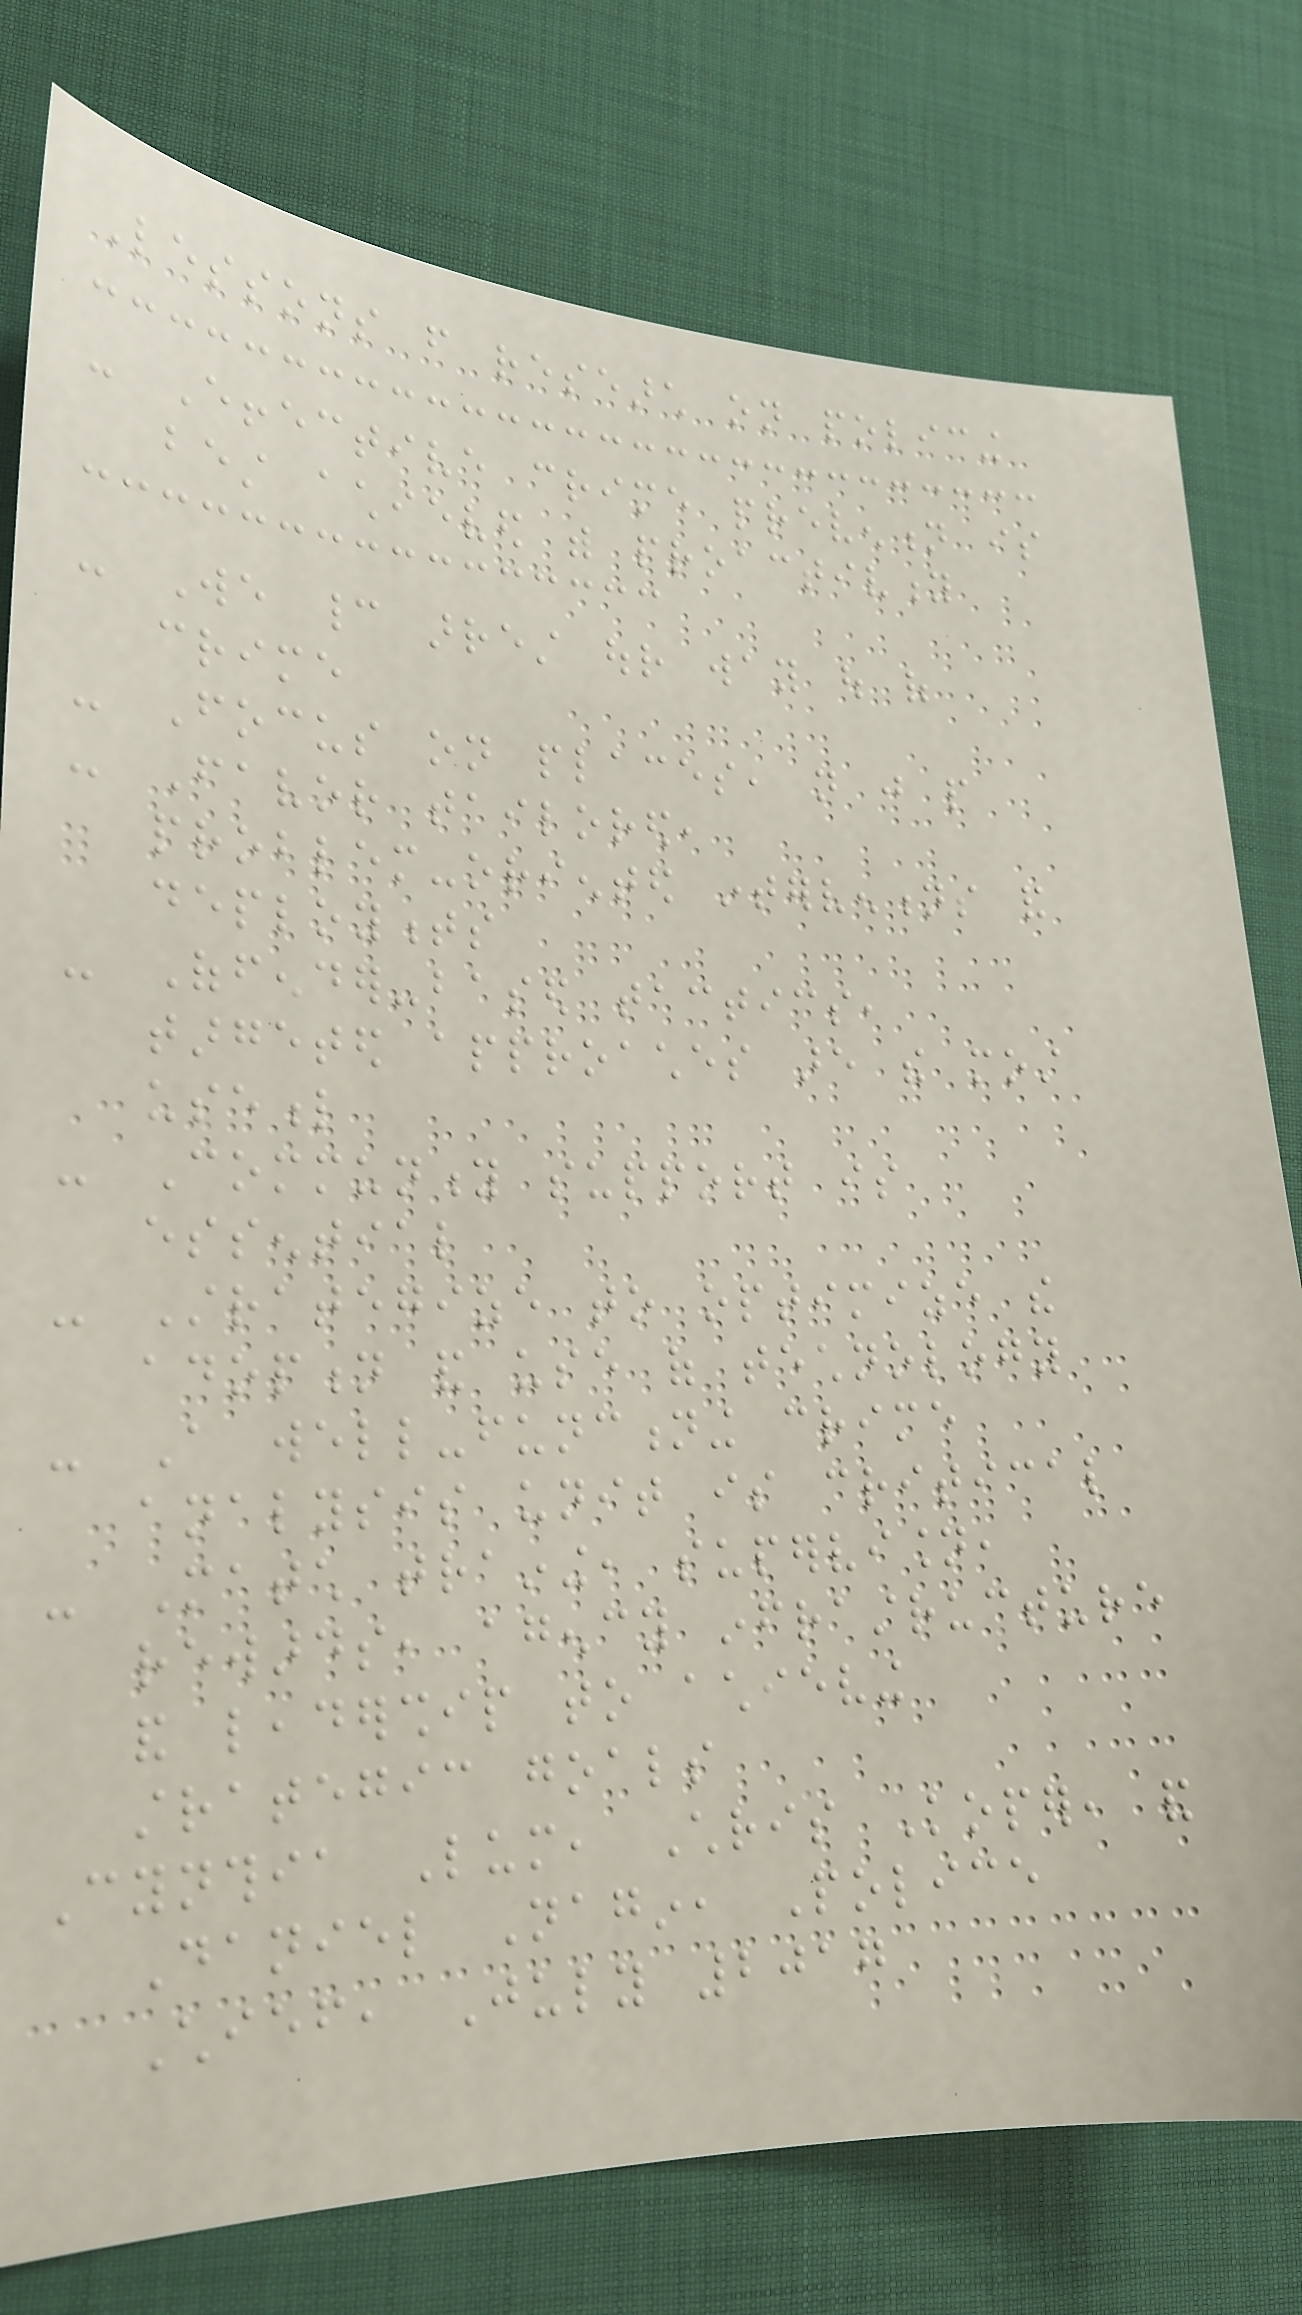Lessons from research on policing
- Effective crime prevention is
best achieved with proactivity
- We cannot arrest our way out of
crime
- Focus on places, not just people
- Favor tailored,
problem-oriented interventions and
deployments
- Offender-based tactics,
targeted approaches are the most
useful
- Community support is
essential
- Strategize to optimize the
adoption and use of technology
- A well-functioning crime
analysis unit is critical
- Match training, supervision,
rewards, agency infrastructure
and leadership to achieving
strategic goals
Cynthia Lum, Chris Koper, and
Daniel Nagin, Police
Chief, July 2017
